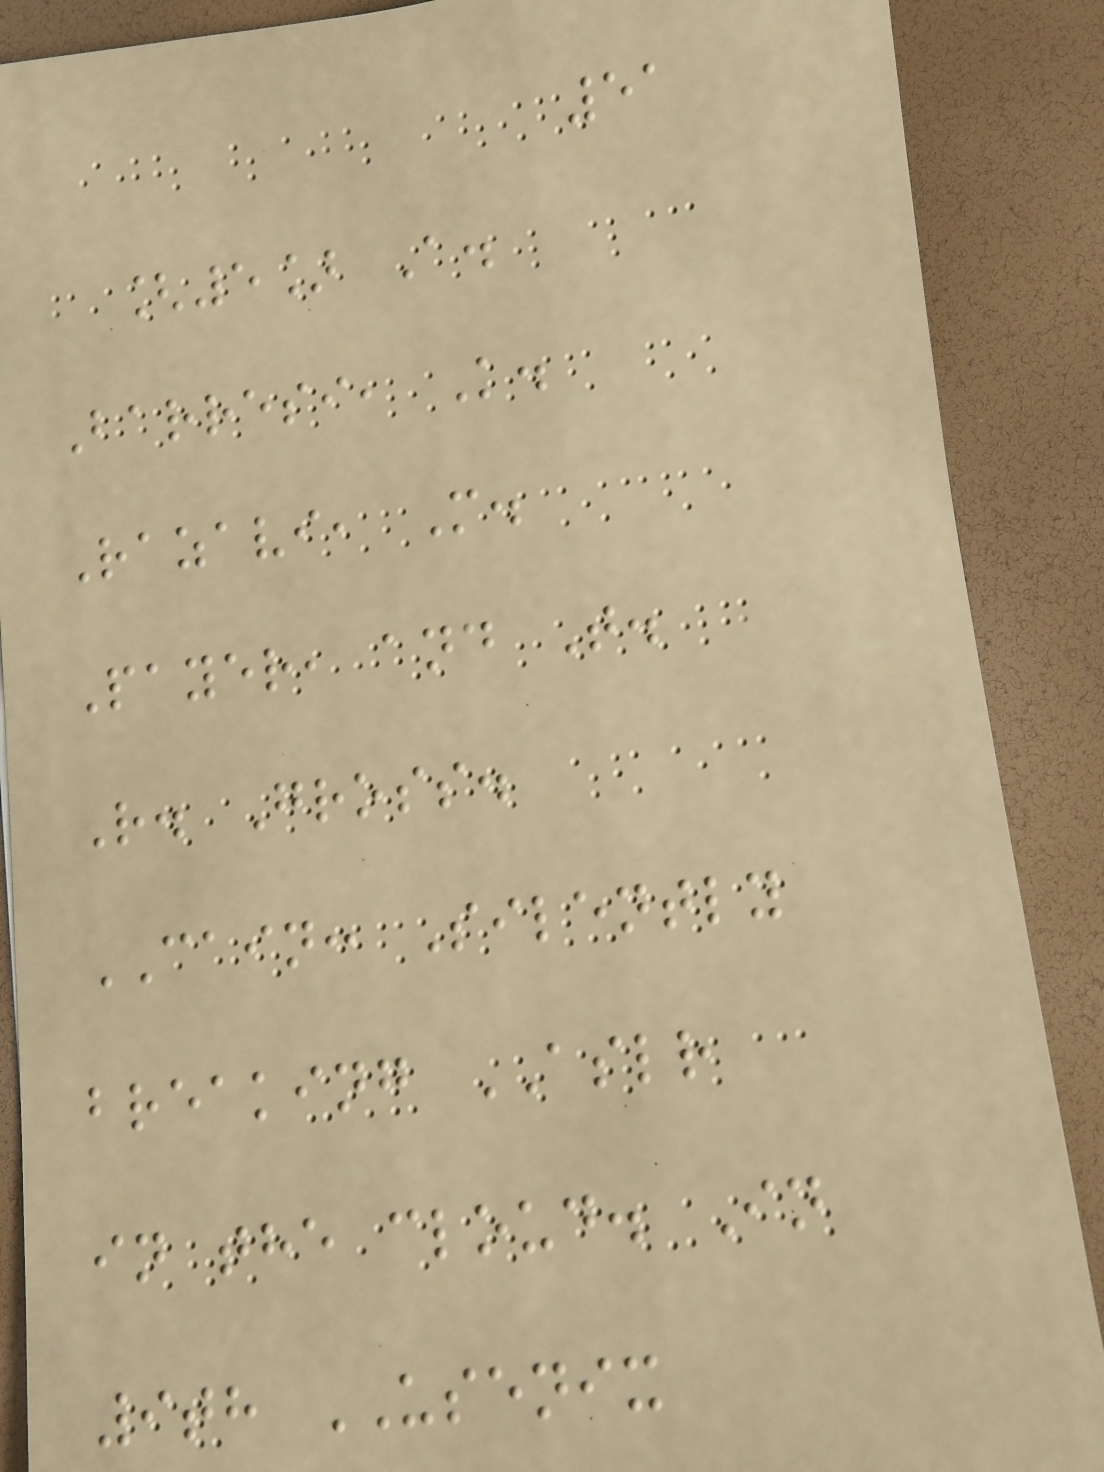51
[5] A.
Barresi, K.
Razavi, M.
Payer, and T.
R. Gross.
CAIN: Silently
breaking ASLR
in the cloud. In
9th USENIX
